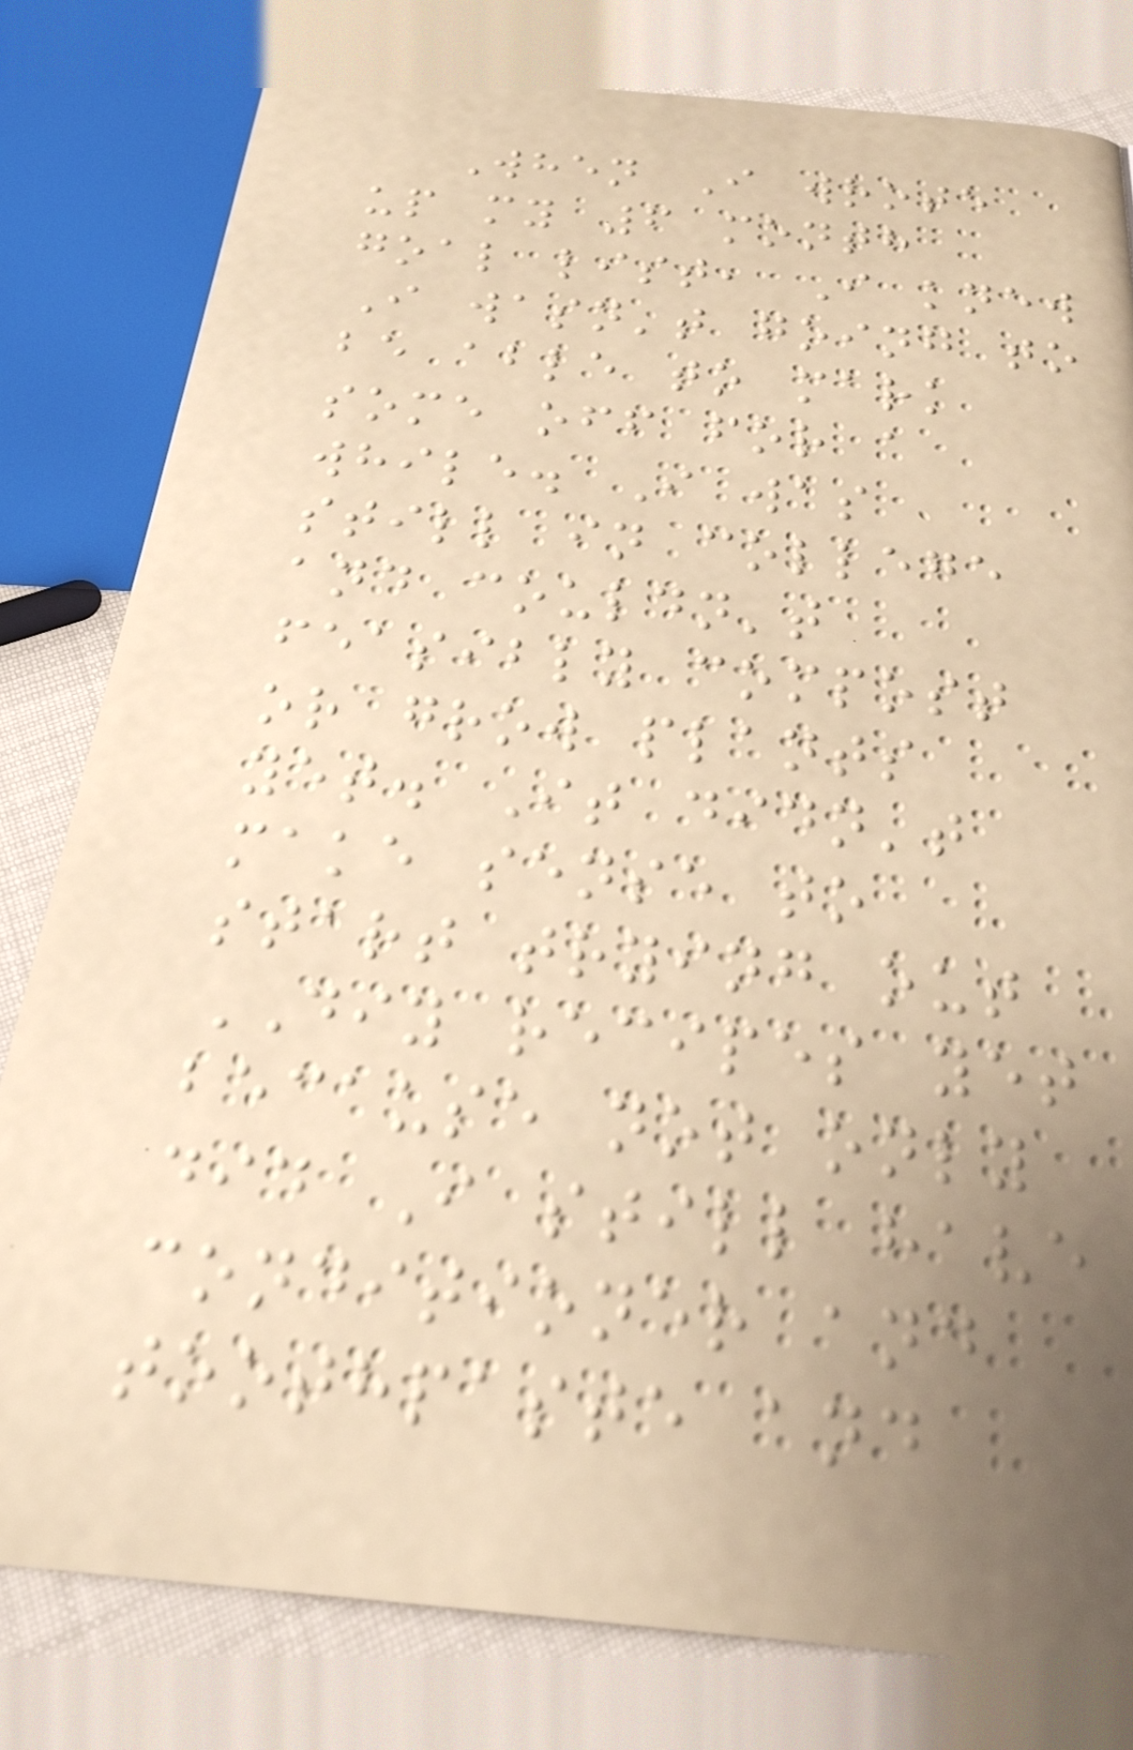When I wrote
up my 6 month
goal list, I knew
I wasn't going to
be able to mark
some off for a
while. I was
still in college
and couldn't
feasibly compost
or grow plants
yet. It didn't
make sense to
start trying out
DIY recipes yet
because not only
did I still have
conditioner and
toothpaste and
